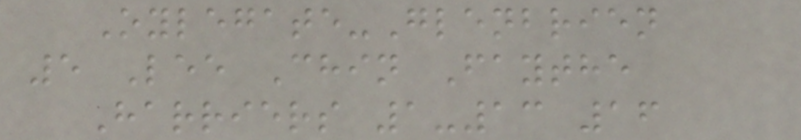Oylegate-Glenbrien
5 Lee Chin Faythe
Harriers 1-13 16
